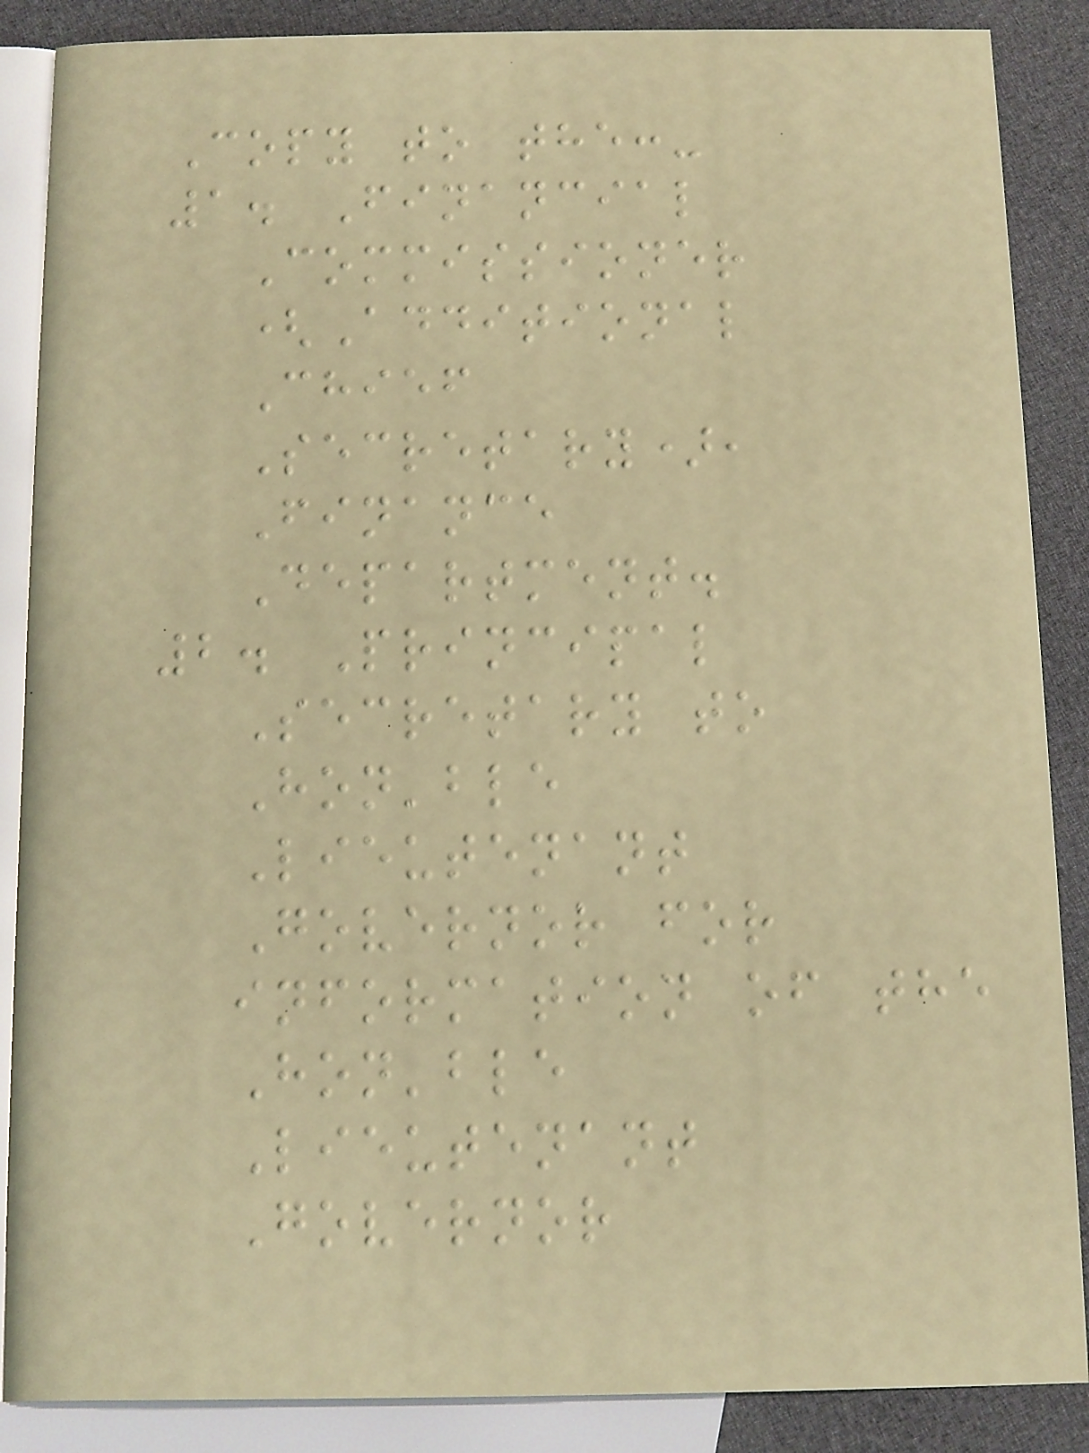Copy to the:-
1. Financial
Commissioner
(Additional
Chief
Secretary),
Finance
Department.
2. Principal
Secretary to
Hon'ble
Lieutenant
Governor for
information of the
Hon'ble
Lieutenant
Governor
